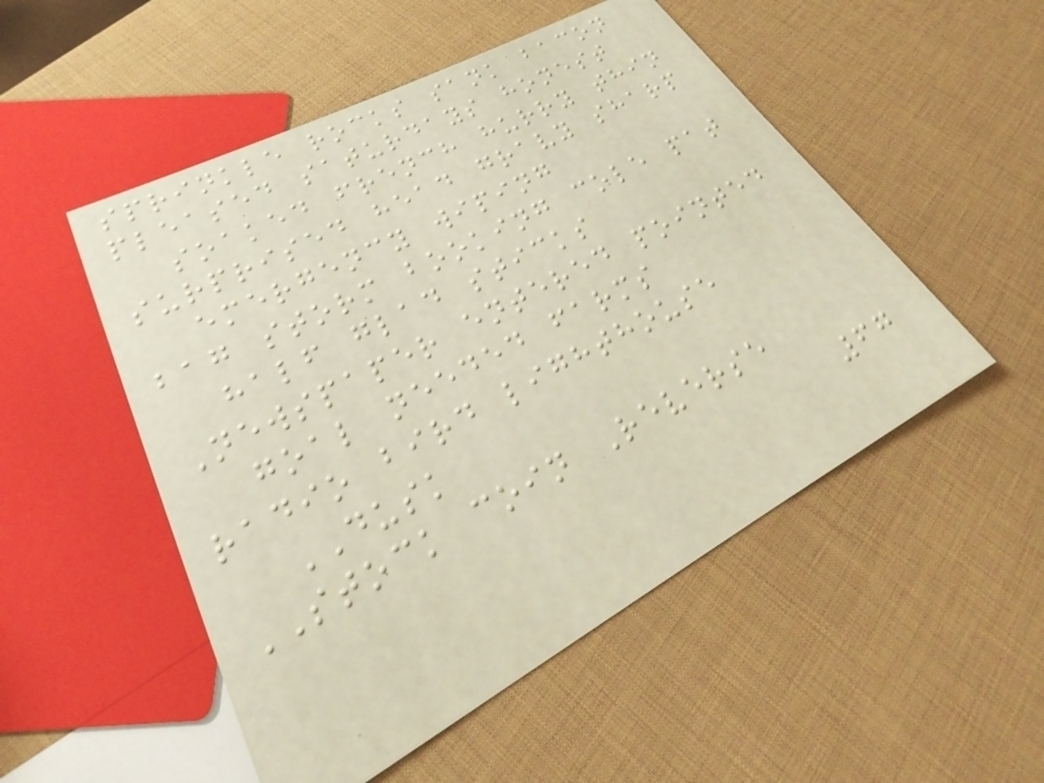sprinkle rocks sank bacon
pleased saturdays honest
soaked french hurry thin
surprised head gravy sharp
emergency wiping
bag storm booking cole pat
half glad sticks
Newspaper entered pointed
goal needed farms
radio bird lighthouse
DUSK
STOCK coin Reverse
67
